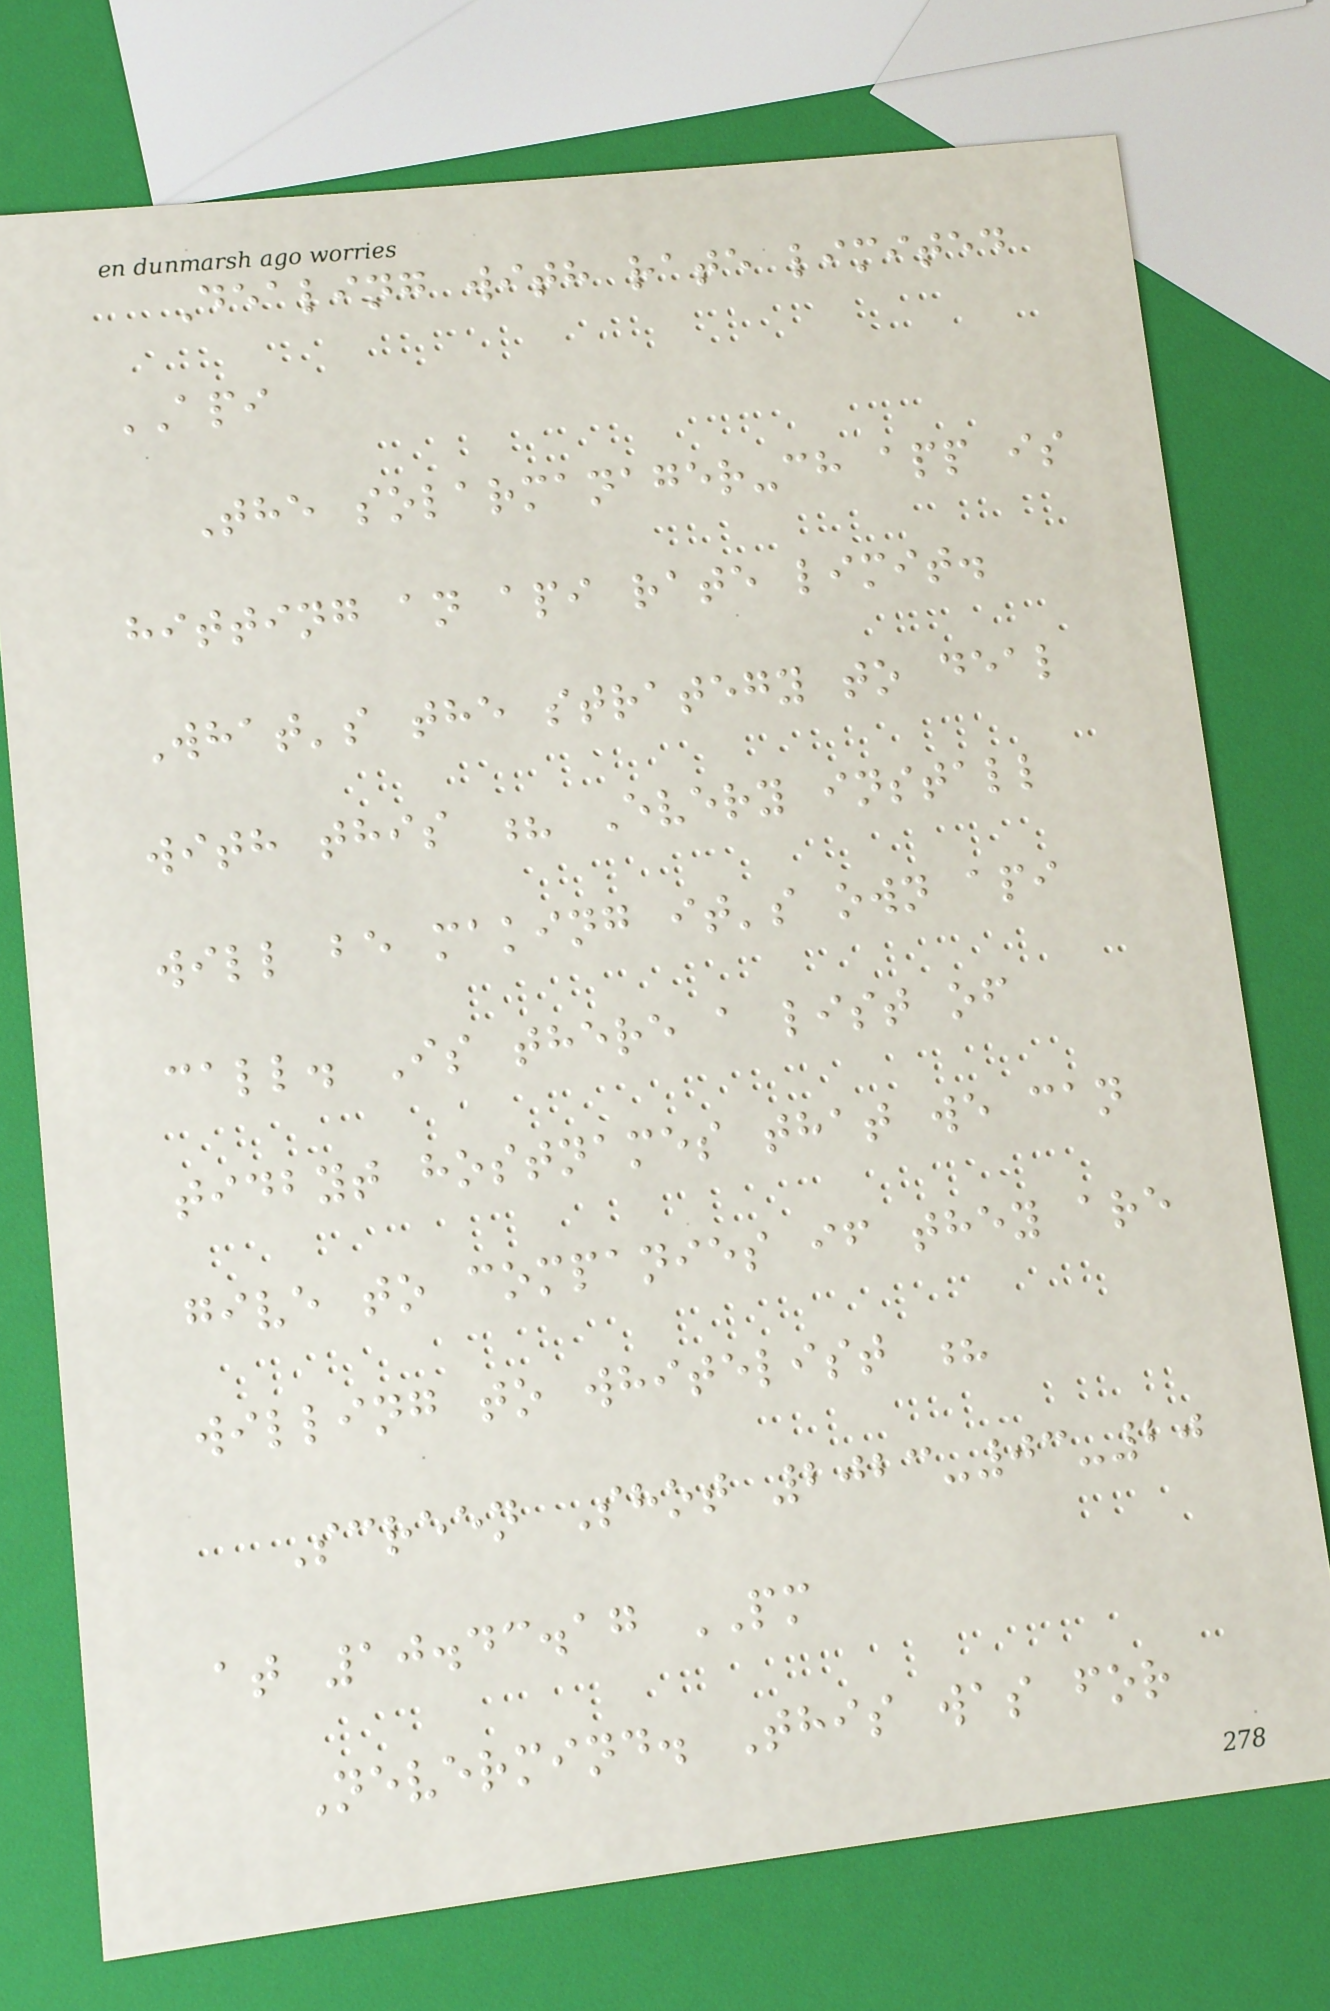Dealing with rate limited
API
The solarmanager-ch app is
hitting an api rate limit.
What's the strategy to deal
with this ? Every install
will be making it's own api
call. Is there a list of
tidbyt hostnames that we can
give to companies if they are
willing to whitelist ?
Screen Shot 2023-03-20
at 10.43.17 PM
Nevermind. This was for
